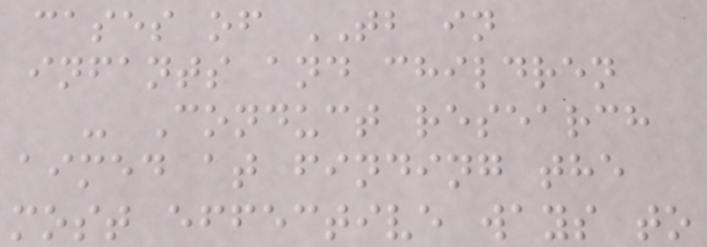cases of TB in
infants and children
- Conduct research
aimed at finding the
most effective ways to
